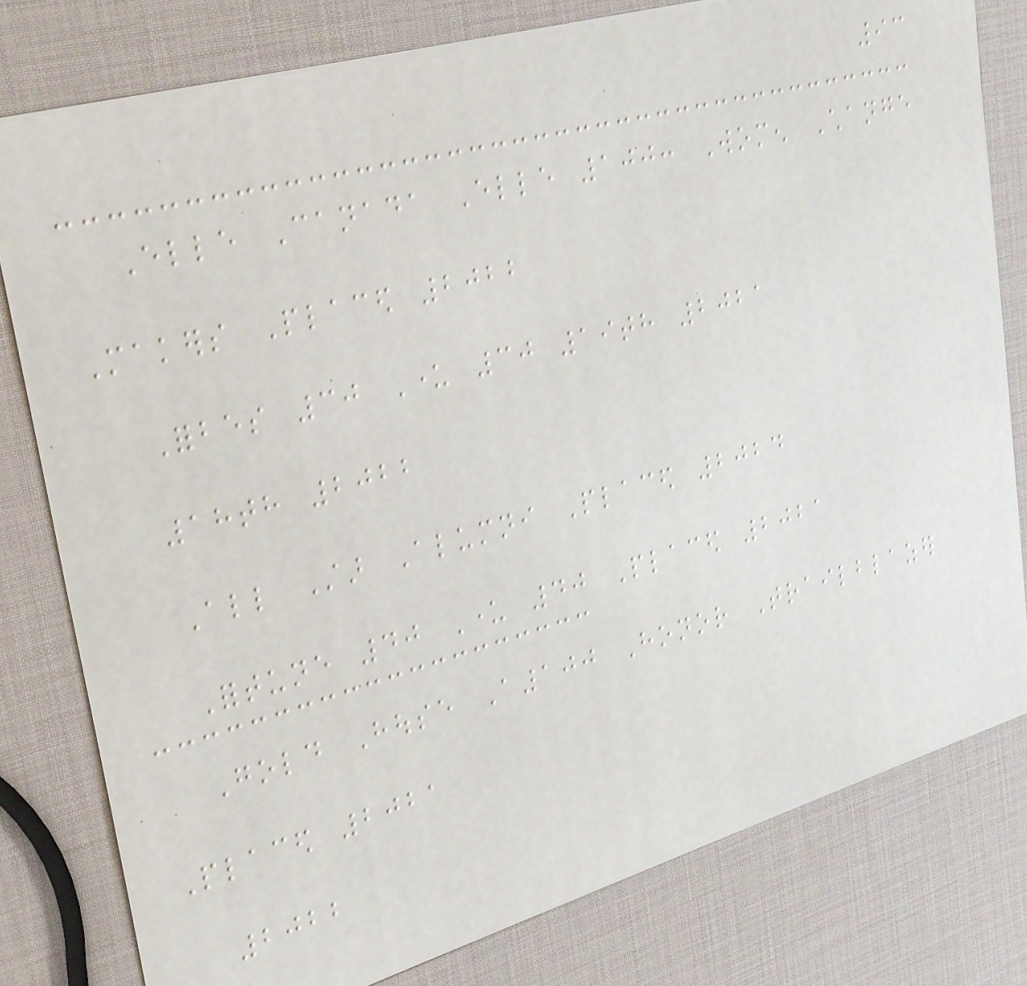93
Elle Canada Elle 100: Women Change
Makers Placed 2022
Forbes 30 Under 30 19th 2021
18th 2022
All Star Alumni Placed 2024
Fortune 40 Under 40 Placed 2021
Gold House A100 Honor Trailblazer
Placed 2021
2022
